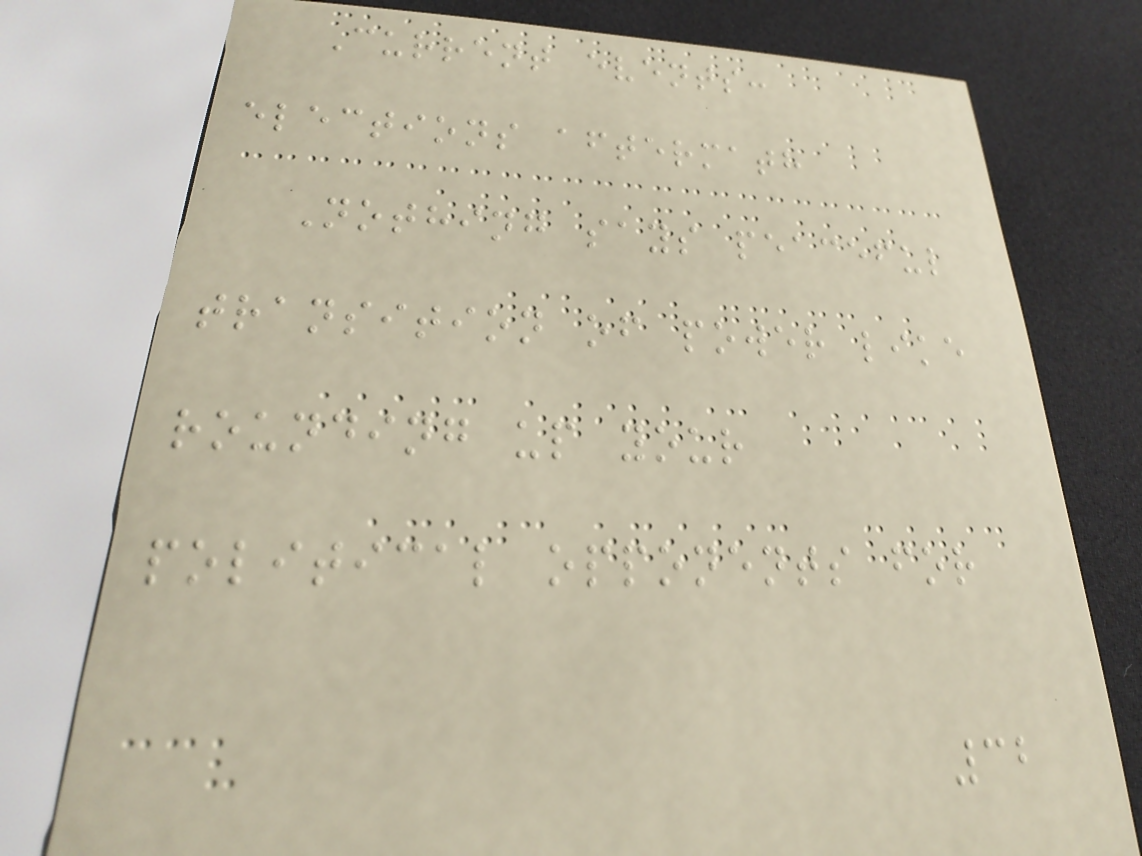Current events:
elections aftermath
Nothing says peaceful
transition of power like
rounding up your
political opponents for
32
